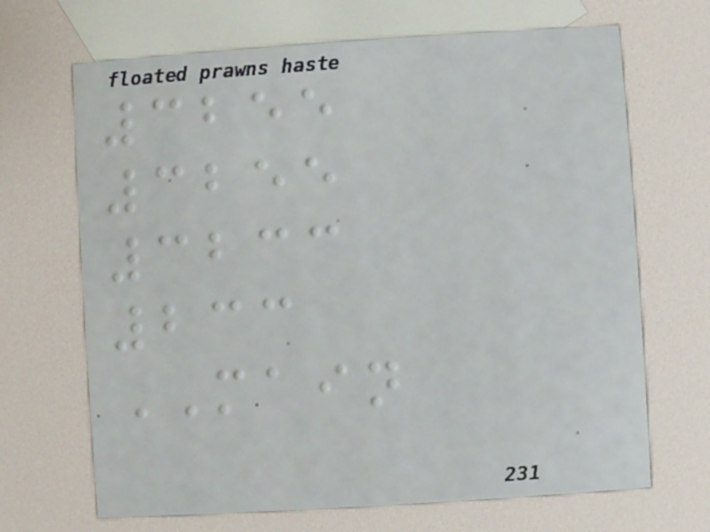3255
3255
3233
233
MAIN
